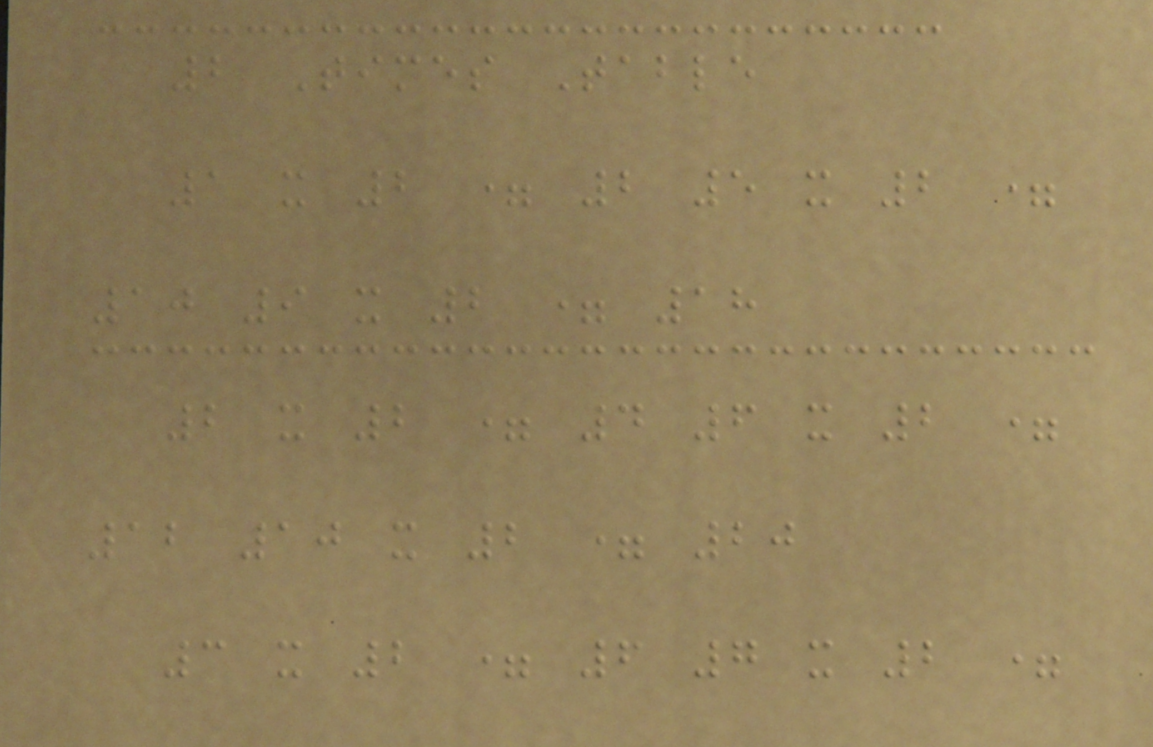2 Times Table
1 x 2 = 2 5 x 2 =
10 9 x 2 = 18
2 x 2 = 4 6 x 2 =
12 10 x 2 = 20
3 x 2 = 6 7 x 2 =
